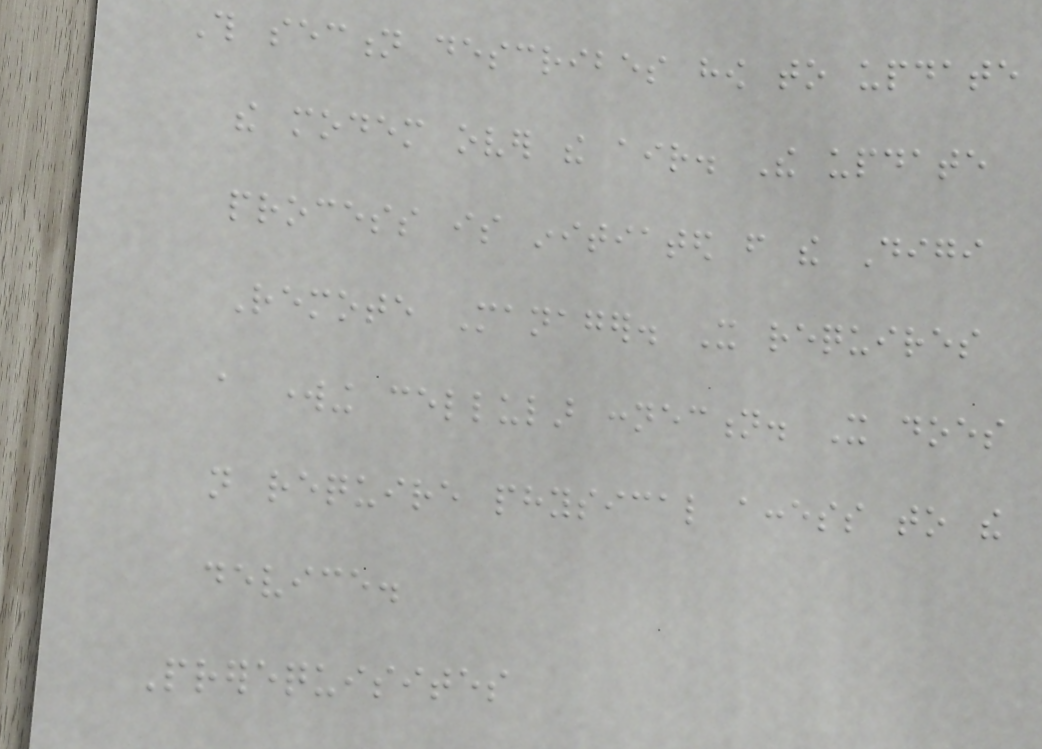This section describes how to update
the modem over the air. The update
process is initiated from the Digi
Remote Manager. It requires
a working cellular connection. It does
not require physical access to the
device.
Prerequisites
